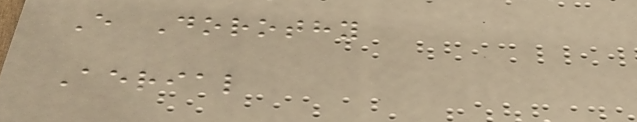E Dorothy
Aerial
